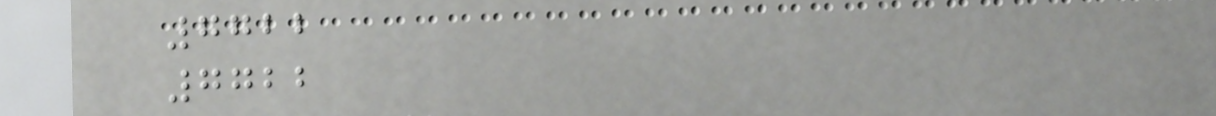7722
7722
